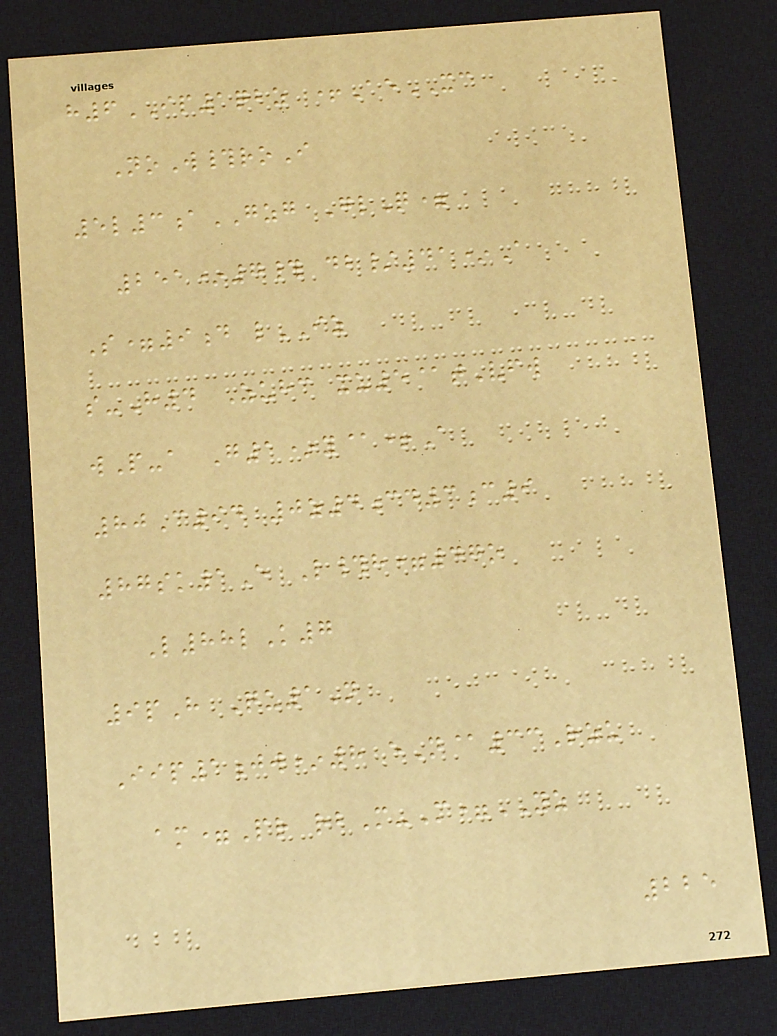h6IP1qbz +AeXC
NoW#roI
5l3aGZG GlQ=
251*7# db/41*A
S=9d lIZ
s-H4 Zuhc xu5@tVfw
wP-a G1*y@+A
80C94 0z4cd3c9
87sk1E L#h=47o
L88lK7
9pH Qu1N
Iip1jw*8 eN@33Rzu
am=Pr rbM-M=YZ
225
